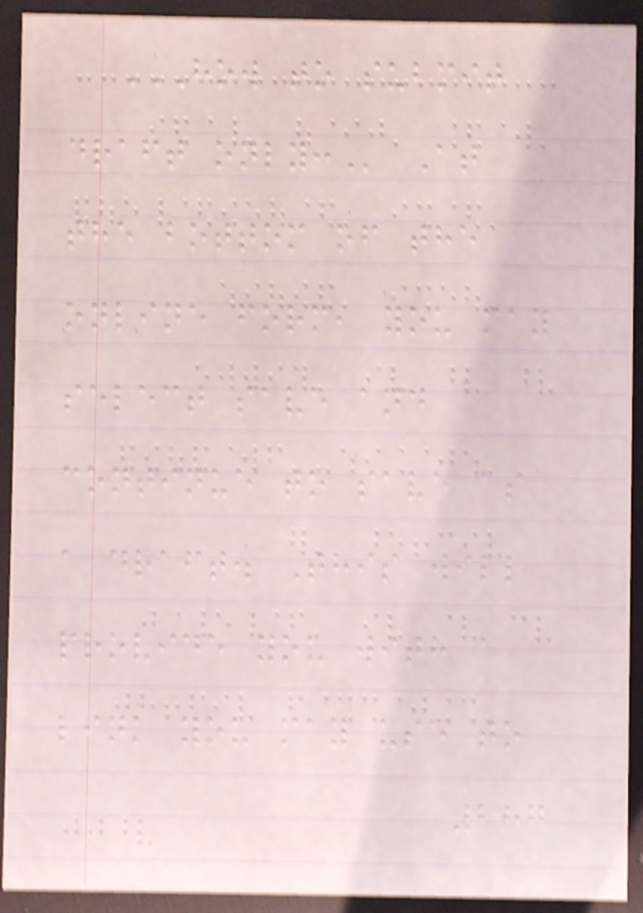HOW TO SUBMIT
DRAFT ONLY: At
the bottom of the
online form, you may
select save and
continue to save as
a draft. This will
provide you with a
link you may use to
287
